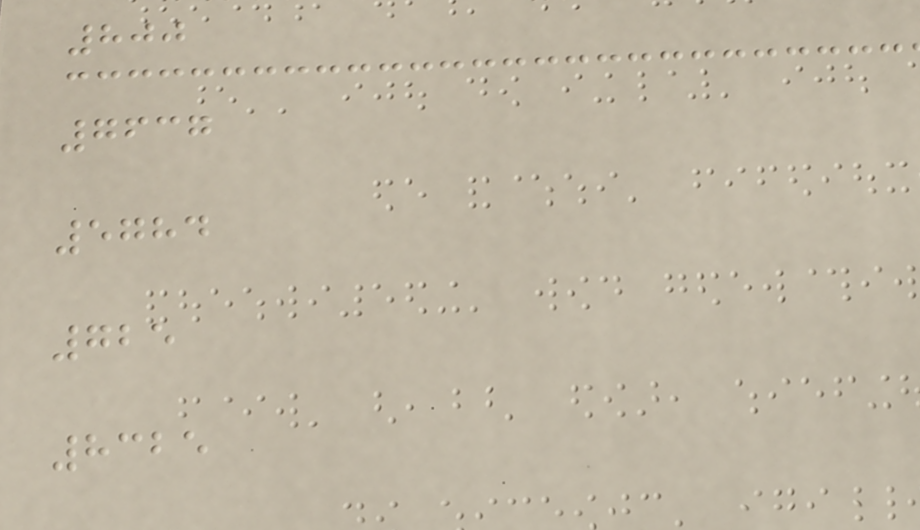800
7637
5784
725
8325
